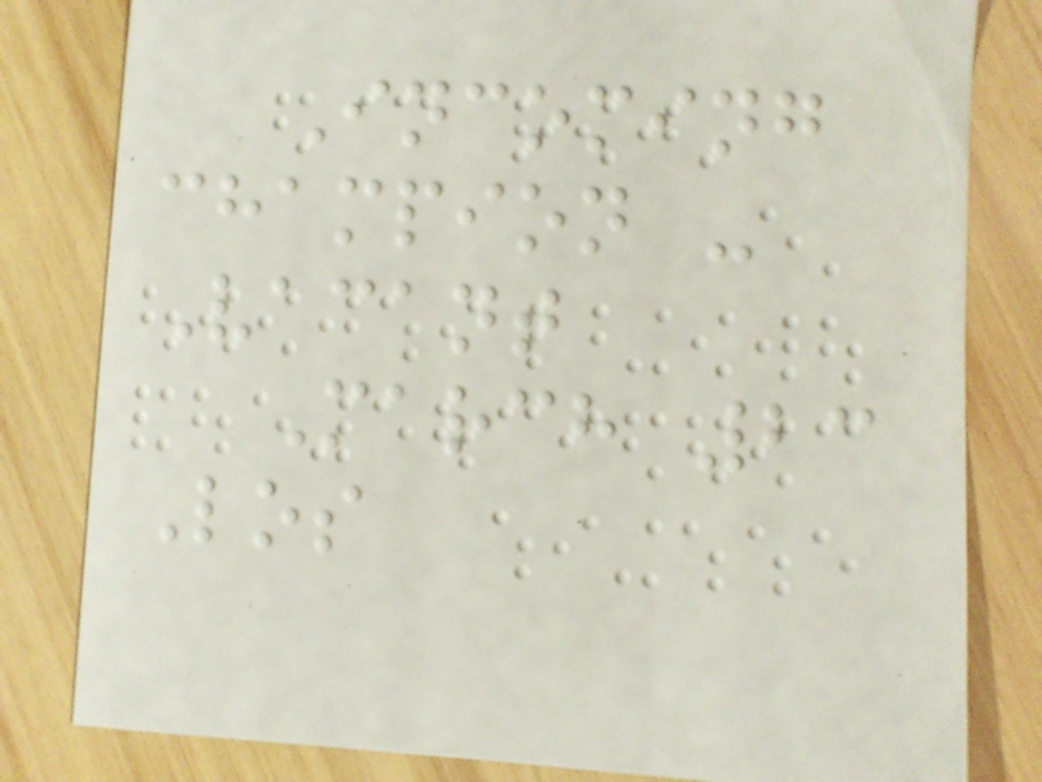Incoming
champion -
Vacant
March 23
Los
